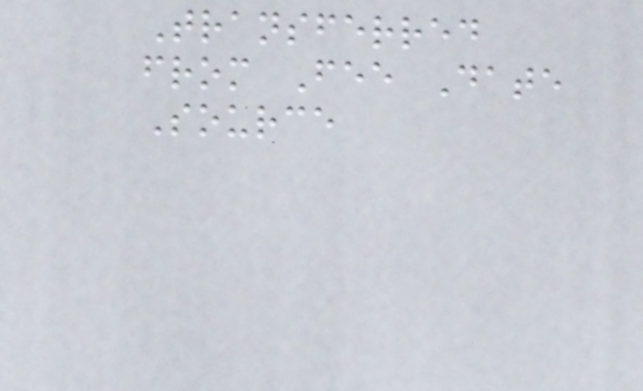Transferred
from Fee Date
Source
